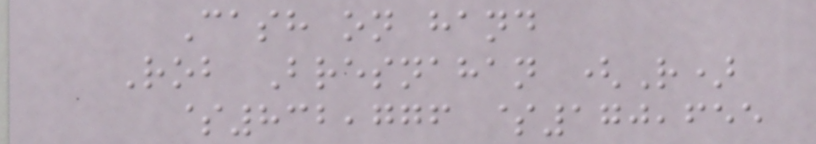Cash on hand
Rob Bresnahan (R)
$832,776 $170,655
